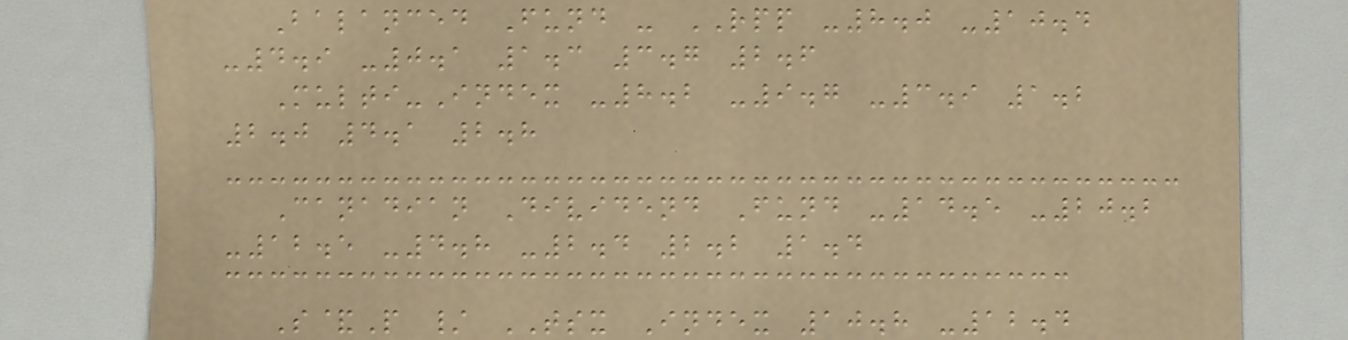Balanced Fund - RPP -8.0 -10.4
-4.9 -0.1 1.3 3.7 2.6
Multi-Index -8.2 -9.7 -3.9 1.2
2.0 4.1 2.8
Canadian Dividend Fund -14.5 -20.2
-12.5 -4.8 -2.4 2.2 1.4
S&P / TSX Index 10.8 -12.4
